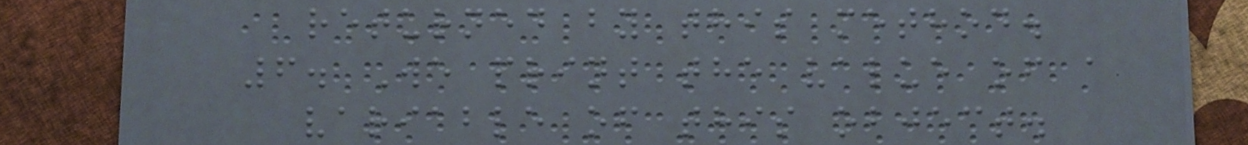returned by this method.
6. We print the value of a
variable of this object.
